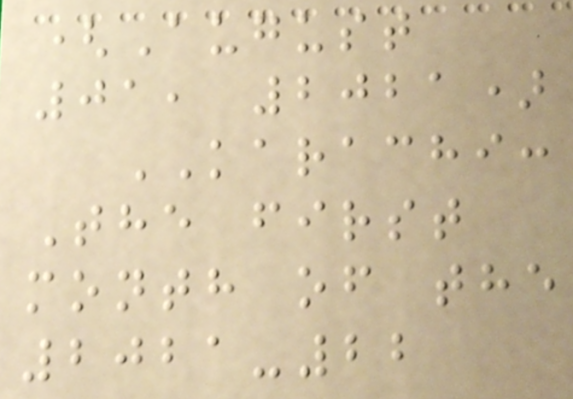(August
01, 2021)
KARACHI:
The first
month of the
2021-22
